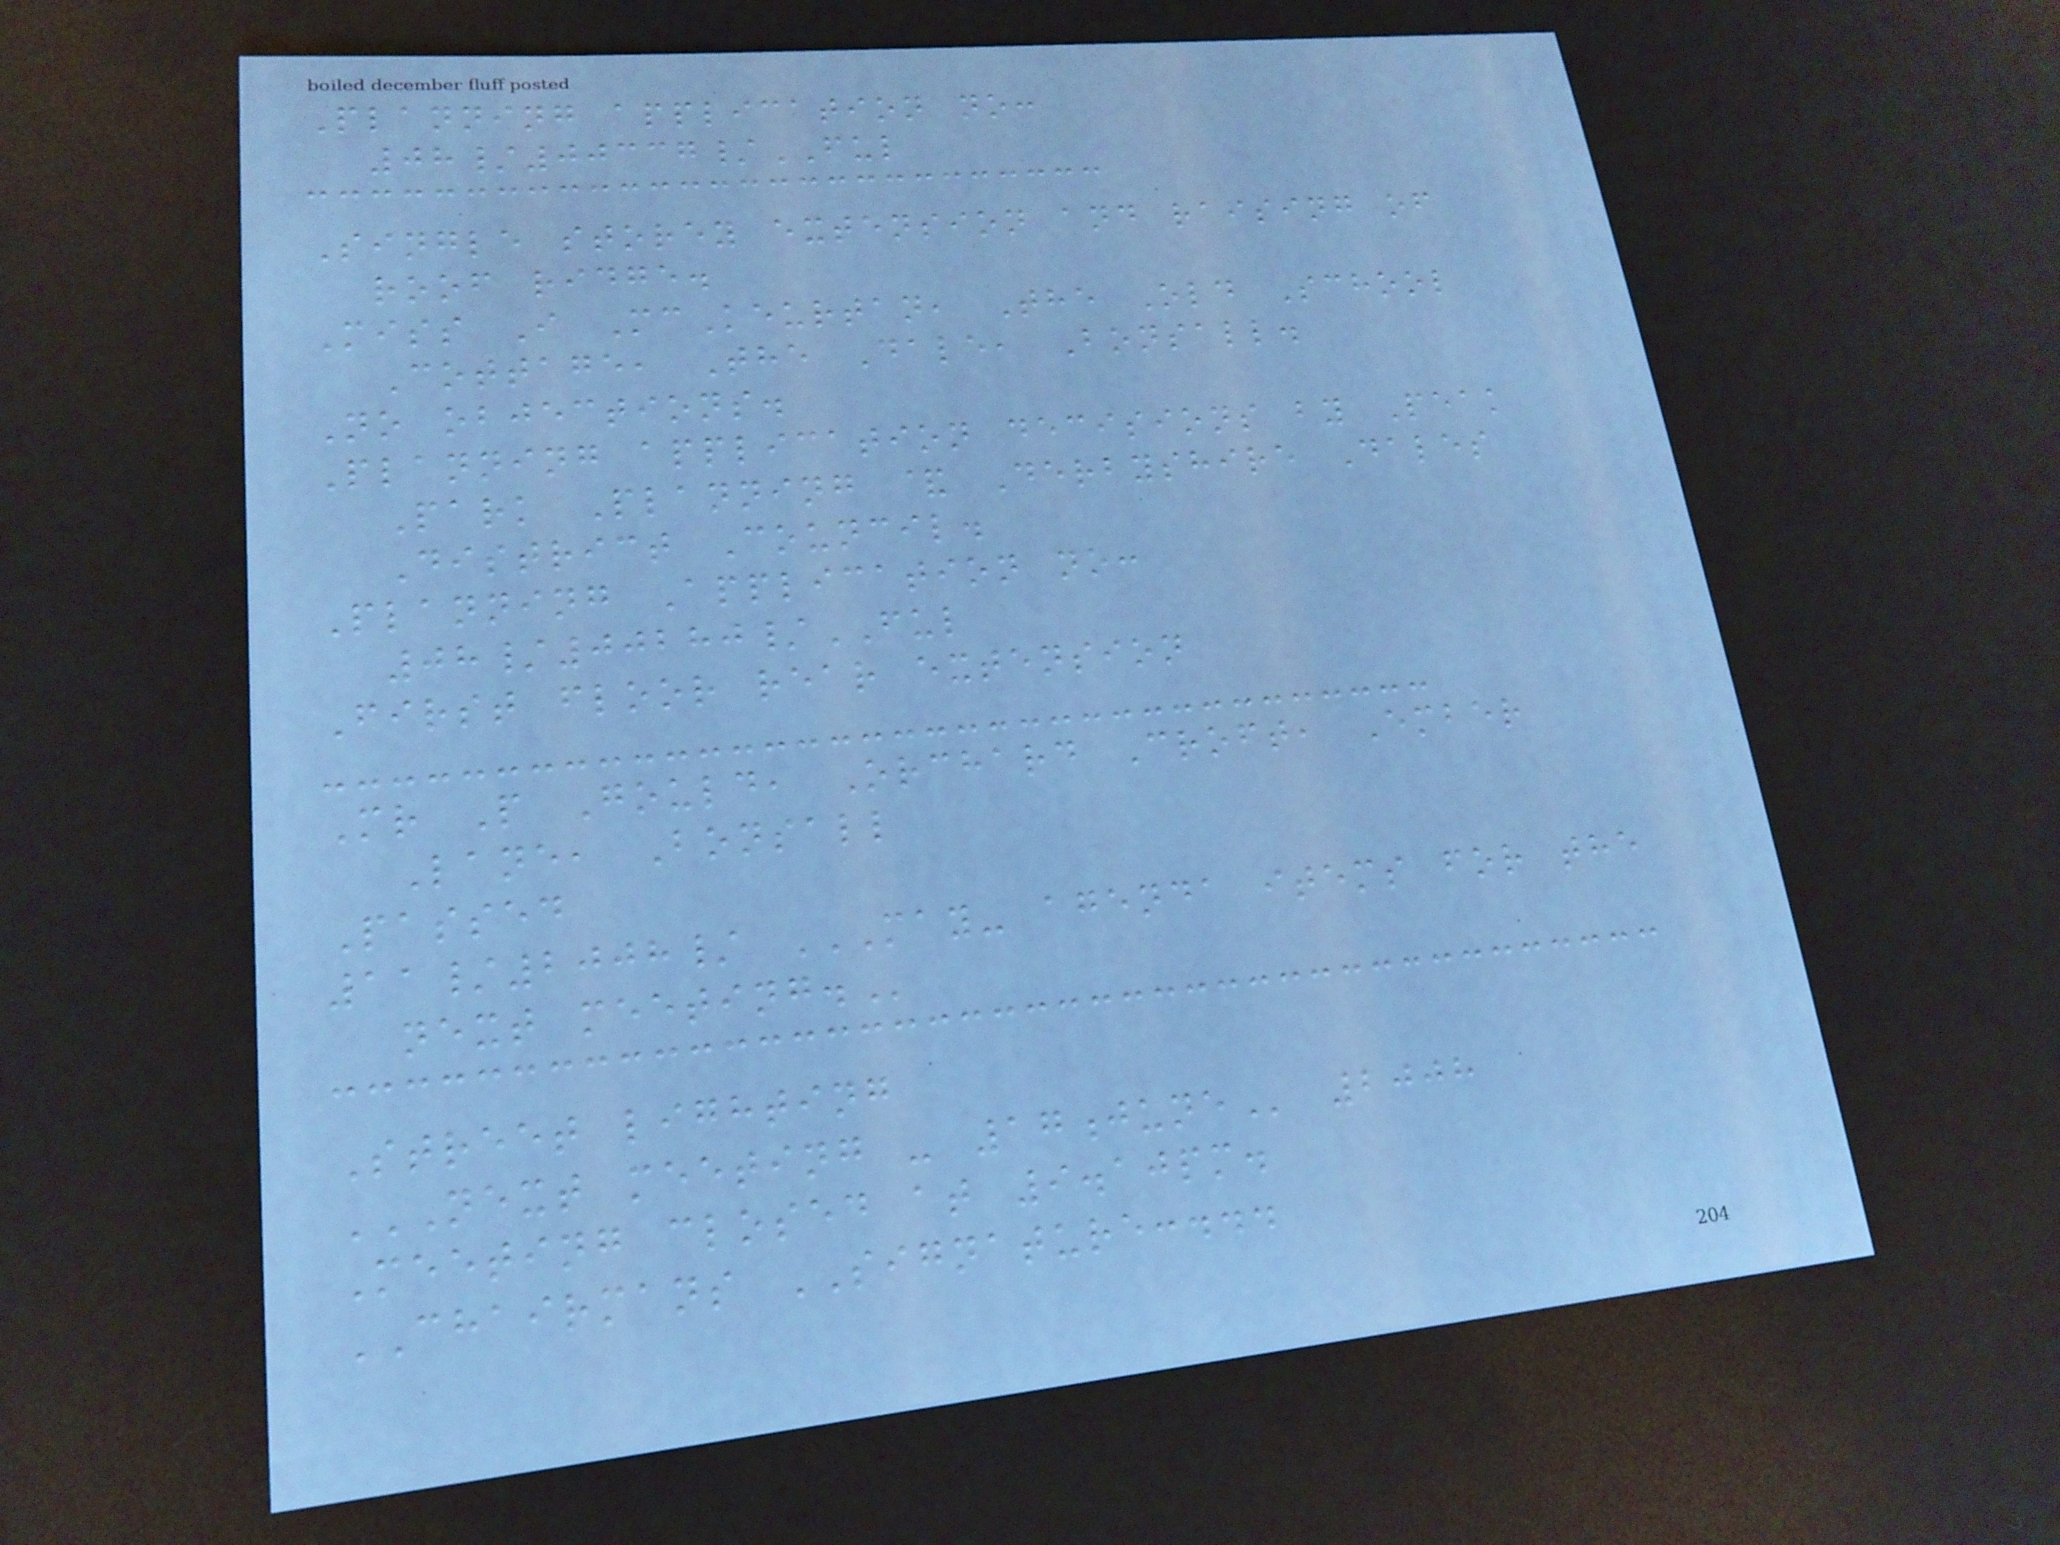Planning application no:
08/00337/FUL
Single storey extension and raising of
roof ridge.
Miss I McKeurtan, The Old School
Cottage, The Dale, Bonsall.
No objections.
Planning application decisions by Peak
Park Planning & Derbyshire Dales
District Council.
Planning Application no:
08/00280/FUL
First floor rear extension
Mr P Gould, Orchard Croft, Ember
Lane, Bonsall
Passed
11/2008/ MAY- AGENDA ITEMS FOR THE
NEXT MEETING.
Street lighting
NEXT MEETING - 17JUNE 2008
Meeting closed at 9.10pm.
CHAIRMANS SIGNATURE:...
